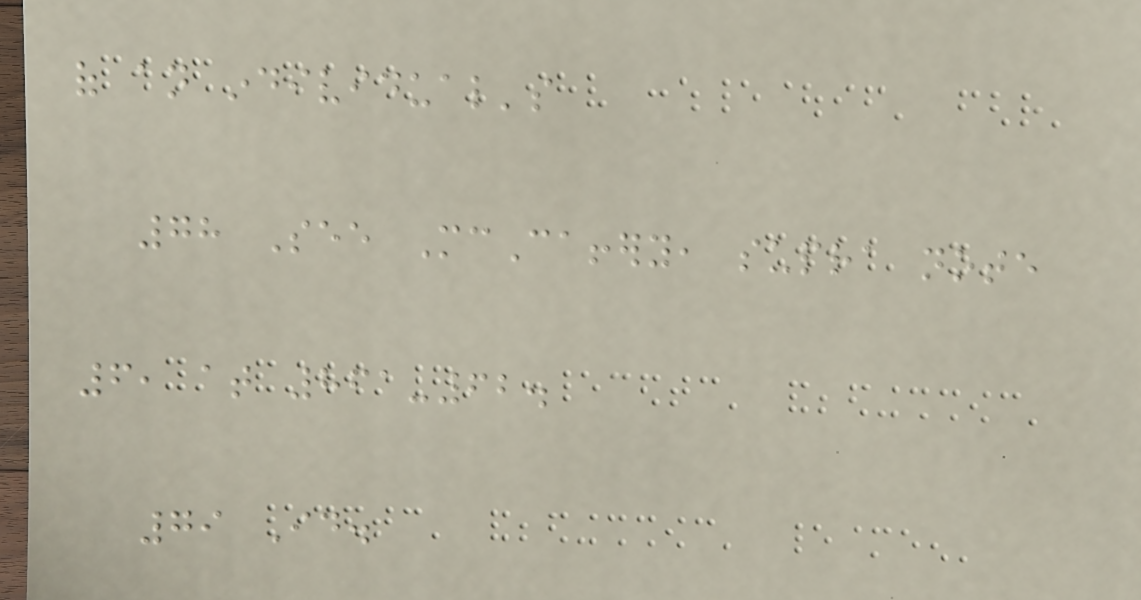of an individual's
78 See McCaffery, supra note
6, at 861-62.
79 Id.
